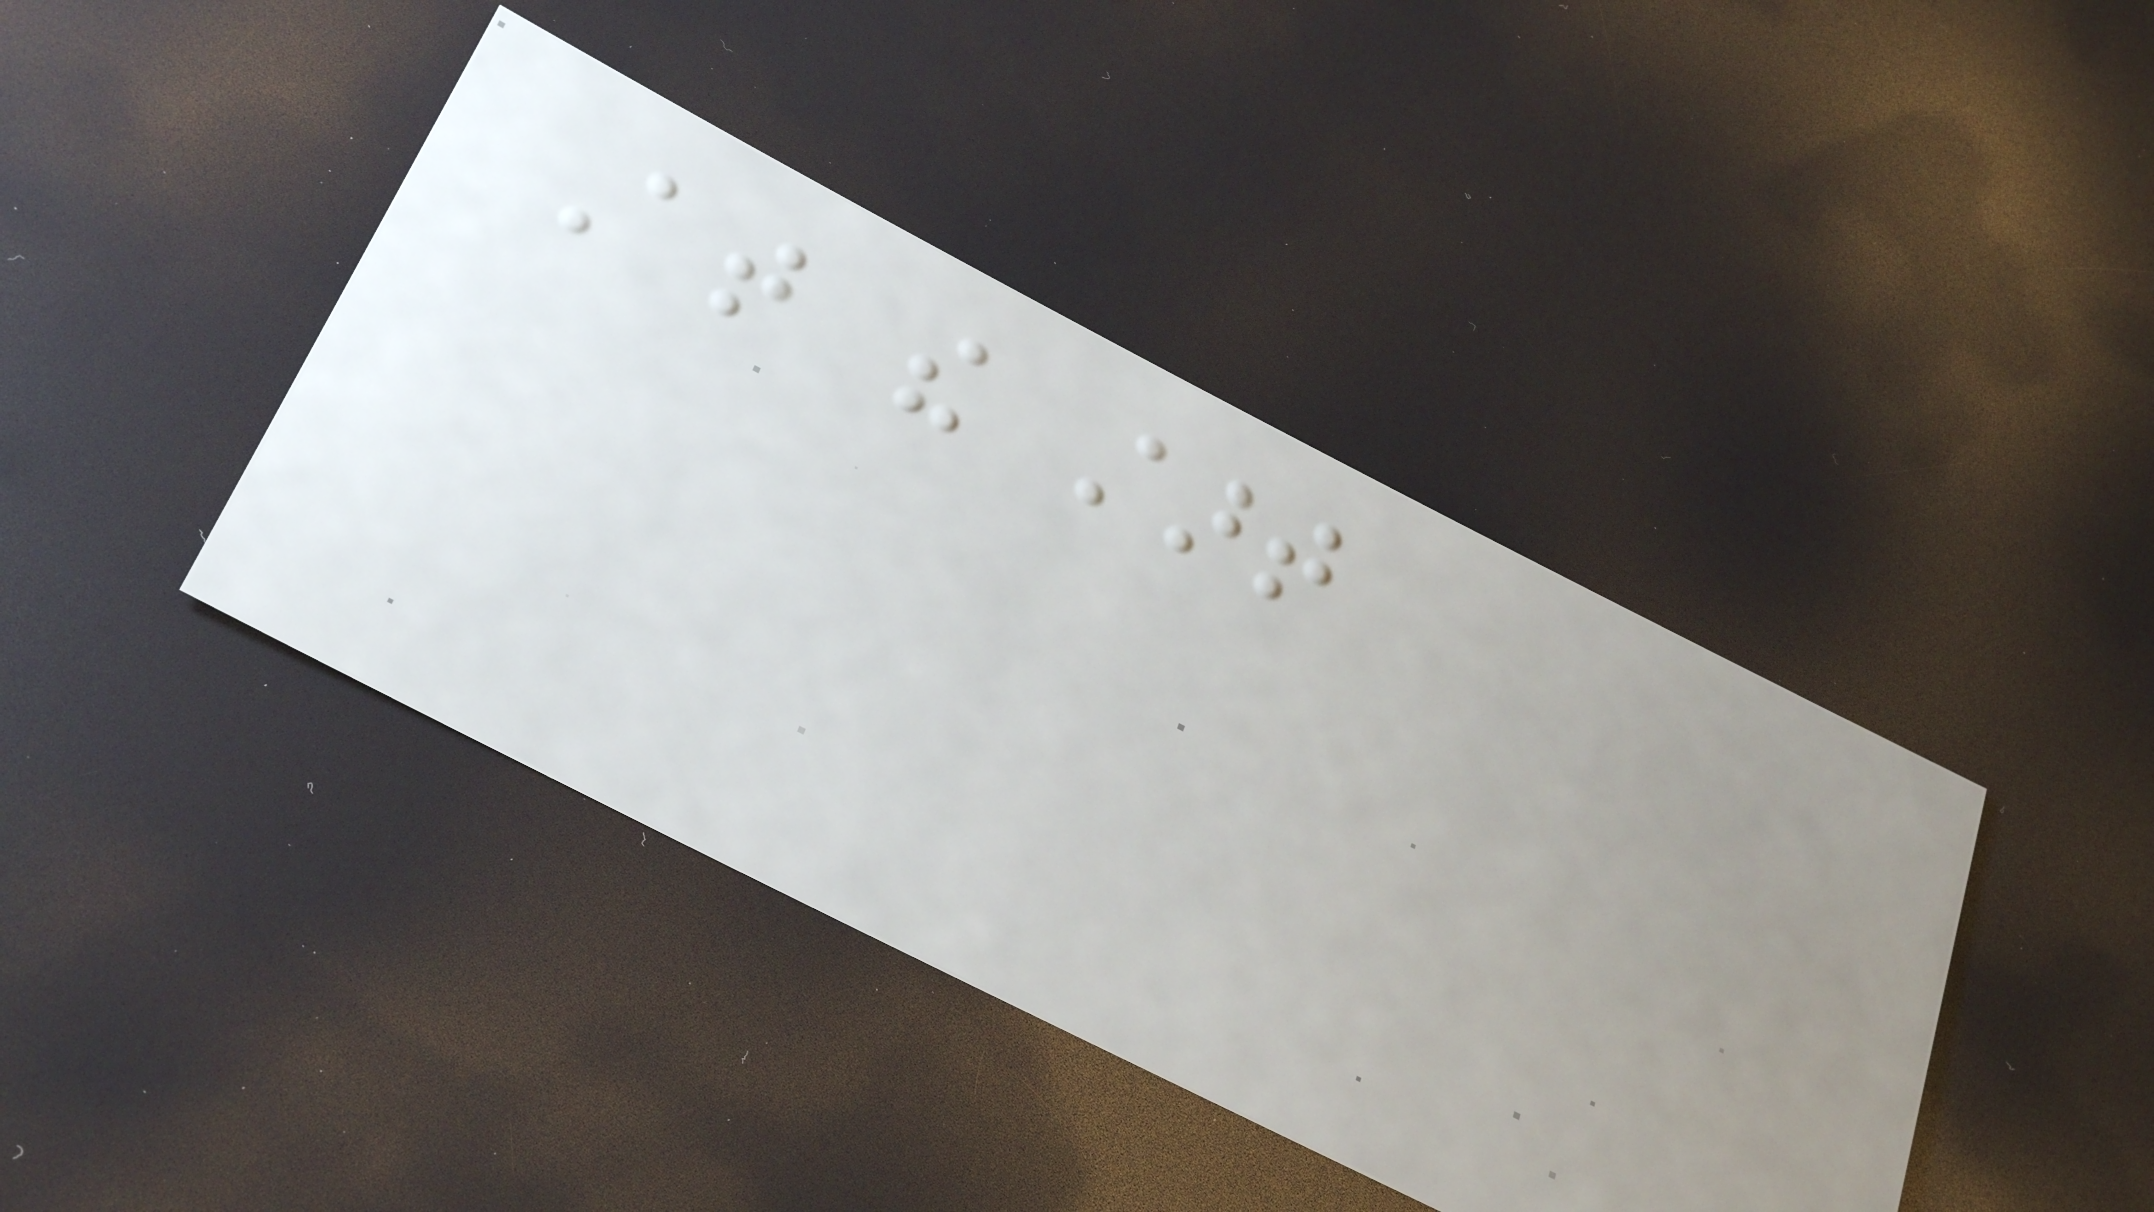At the start
